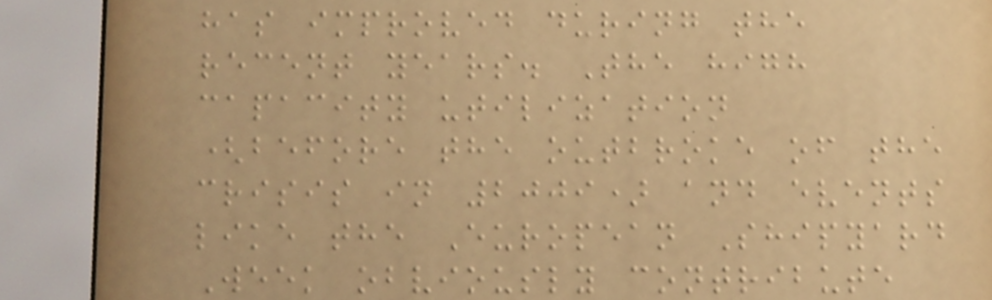has improved during the
recent years. The high
capacity utilization
(before the outbroke of the
crisis in 2009) and events
like the European Shipyard
Week obviously contribute
